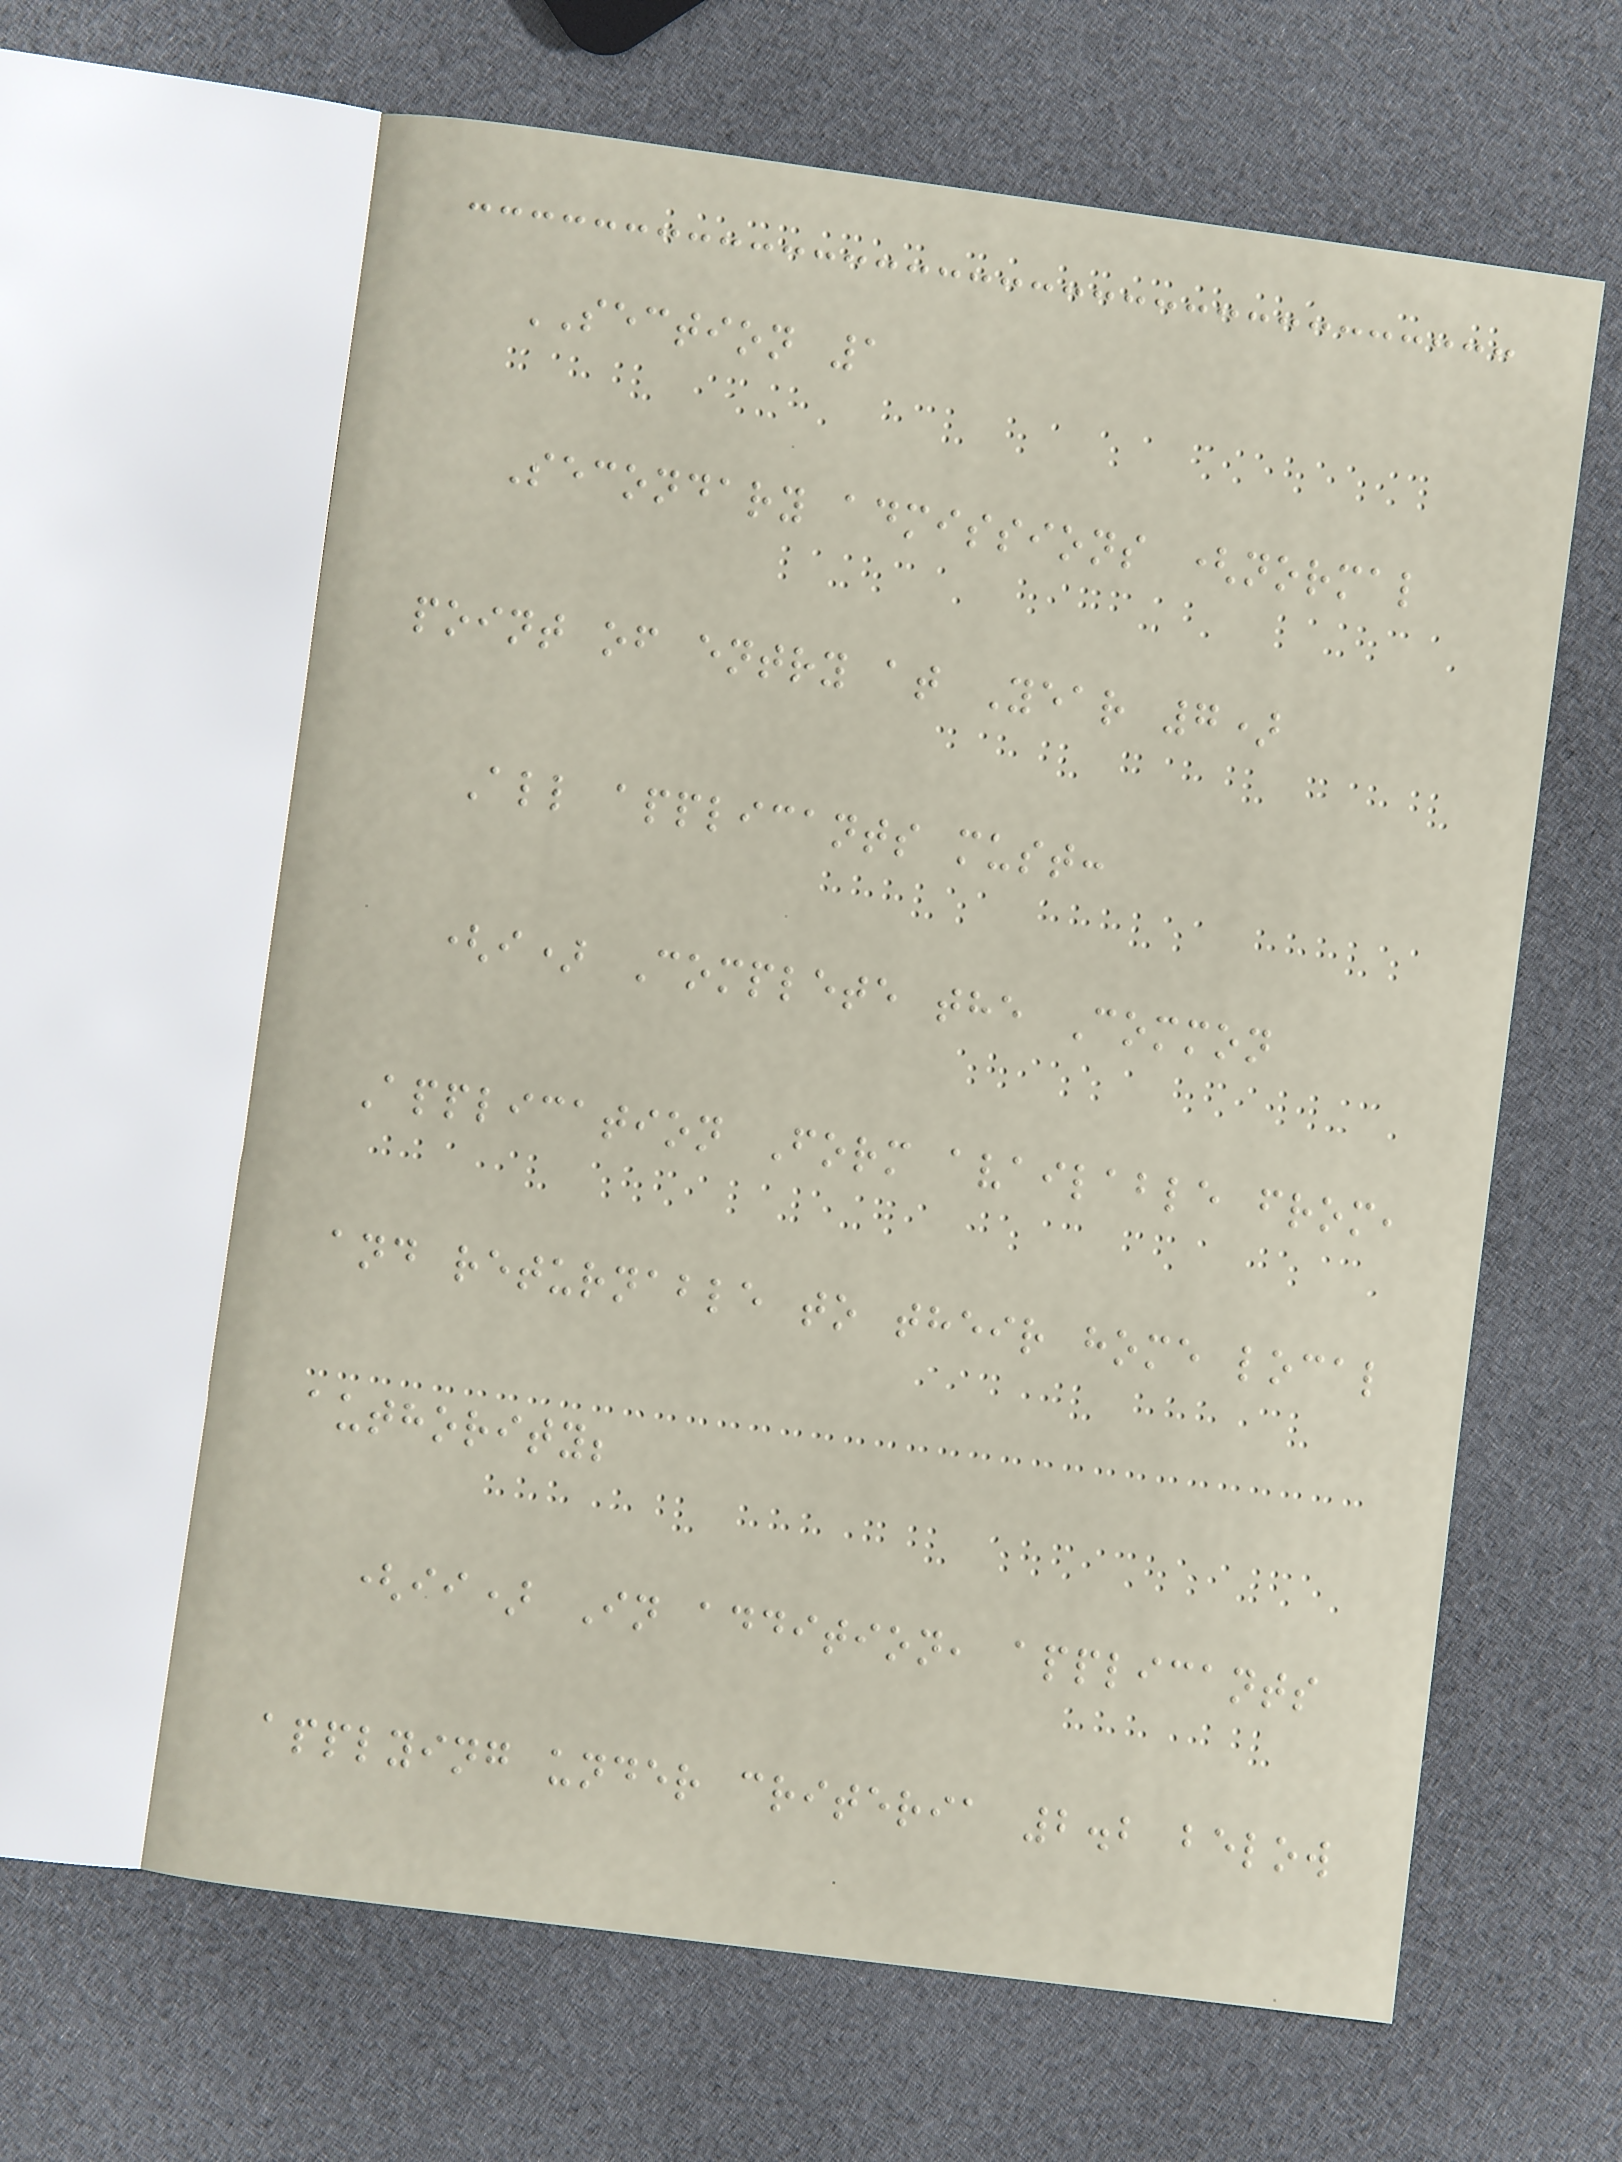SECTION 1
Secondary admissions (normal
point of entry at Year 7)
All applicants must:
(i) Complete the Common
Application Form available from,
and returnable to their home local
authority;
(ii) In addition, applicants
applying under criteria 2.2 below
